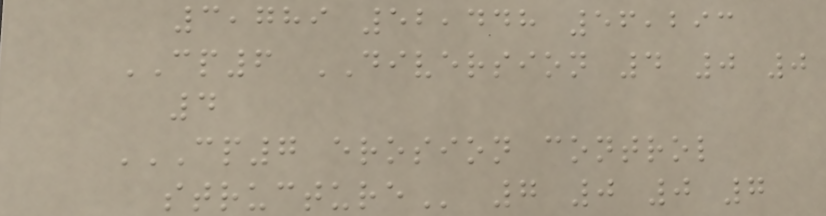3,789 52,448 56,293
CP6 DIVERSION 4 0 0
4
CP7 EROSION CONTROL
STRUCTURE 7 0 0 7
